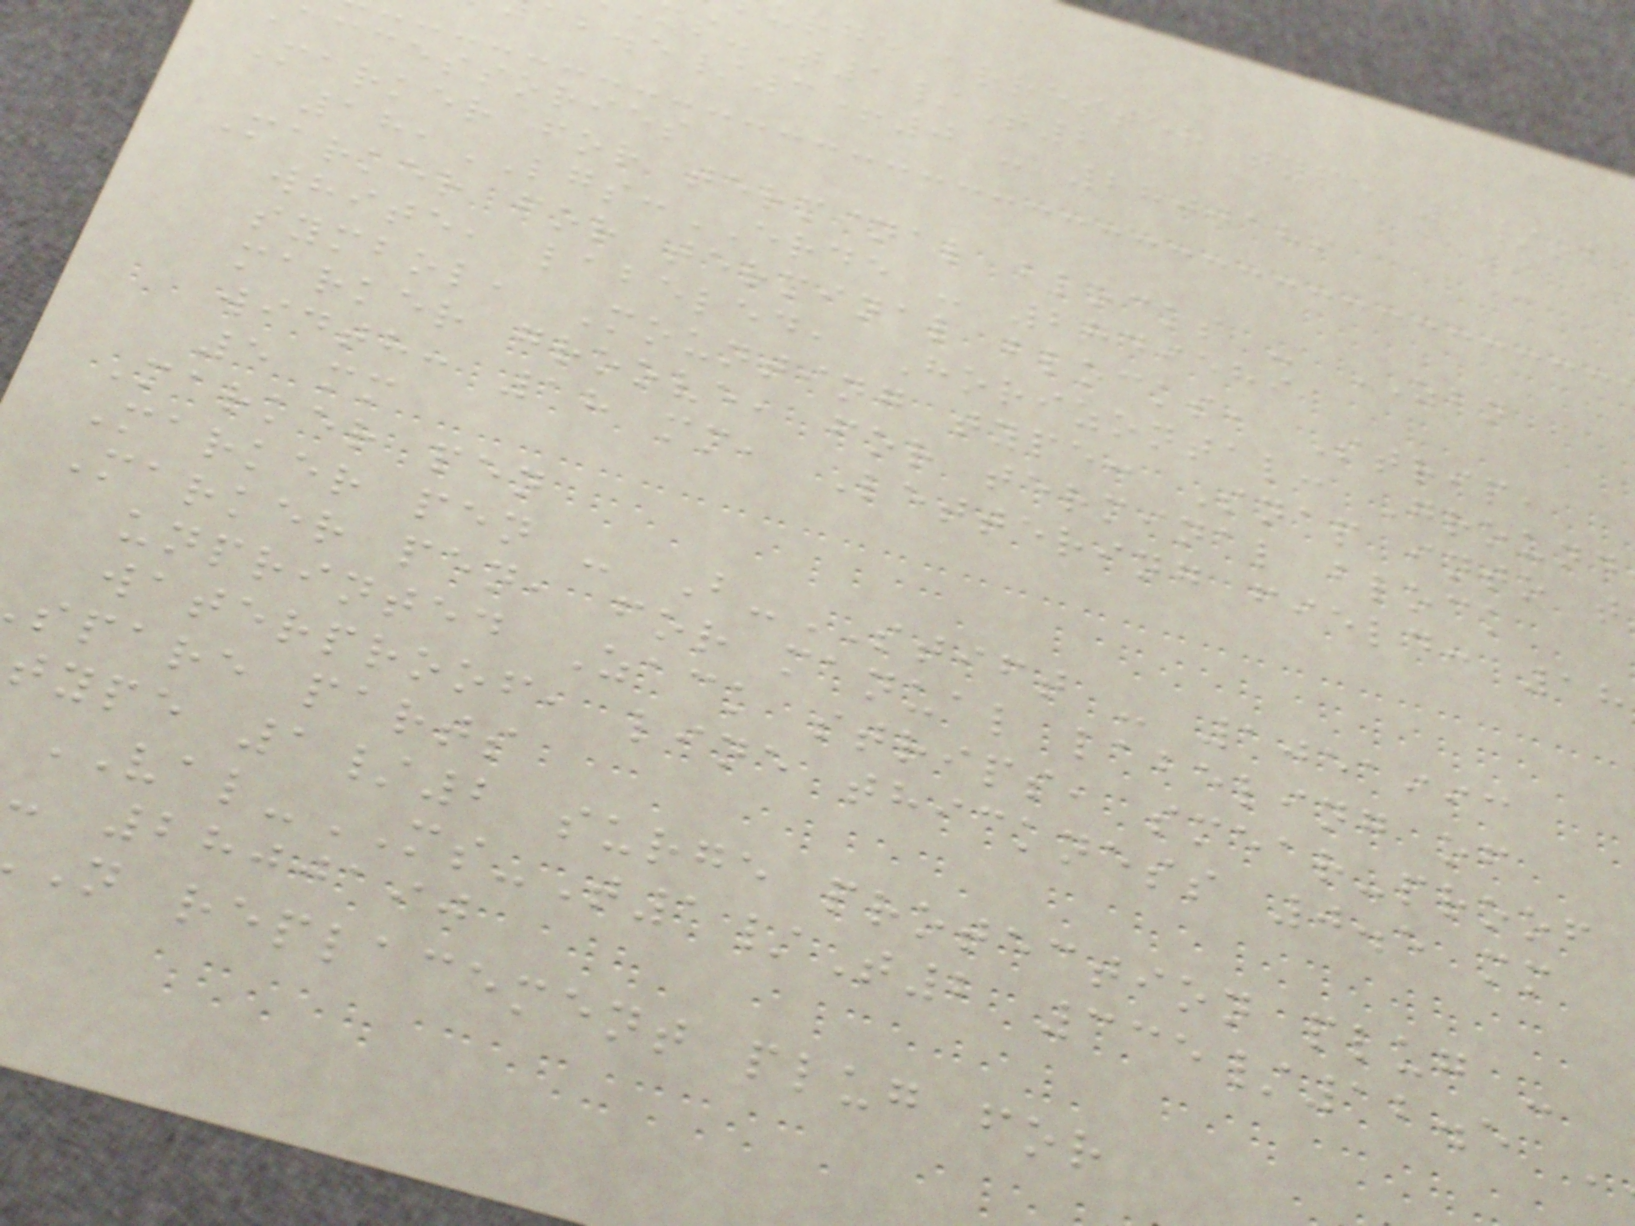rge arrester type 1/2
-T1/T2
/3+0 - 2800189
accessories
Marker for terminal blocks - ZBN
18,LGS:ERDE - 2749589
Marker for terminal blocks, Strip,
white, labeled, Horizontal: Ground
symbol, Mounting type: Snap into t
marker groove, for terminal block
width: 18 mm, Lettering field: 18
5 mm
Marker pen
Marker pen - B-STIFT - 1051993
Marker pen, for manual labeling of
unprinted Zack strips, smear-proof
waterproof, line thickness 0.5 mm
spare parts
type 1/2 surge protection plug -
VAL-MS-T1/T2 335/12.5
- 2800190
N replacement plug for
